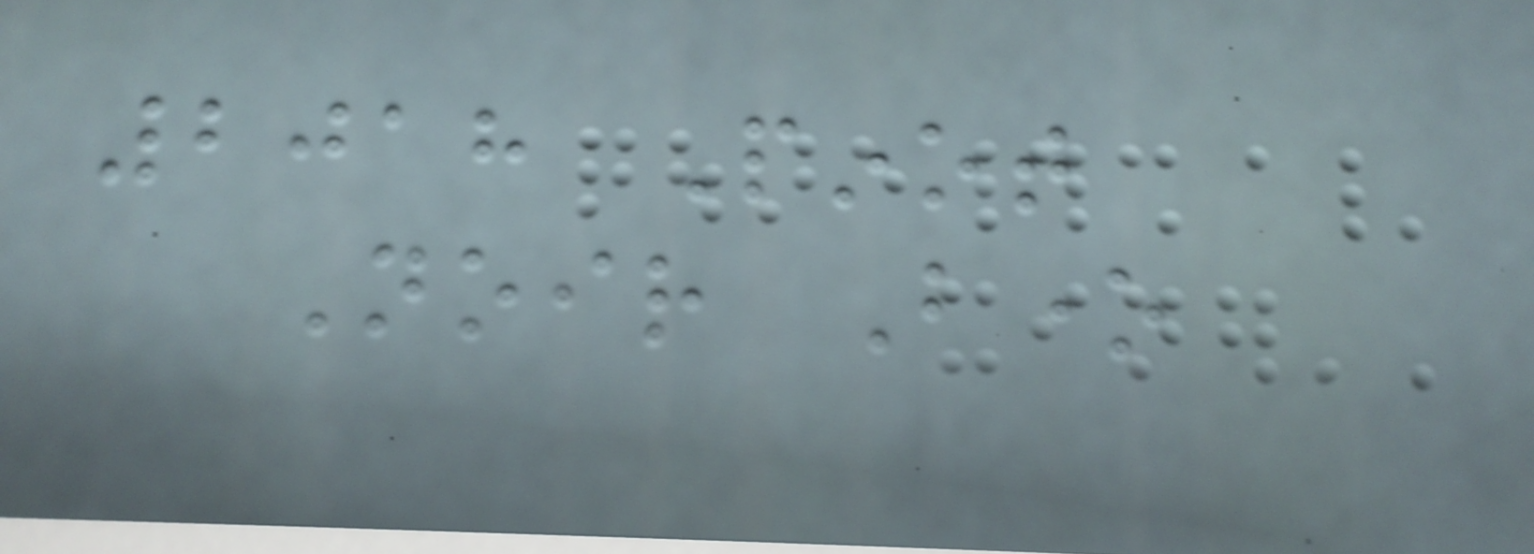2018 Pinot
Noir Bone
